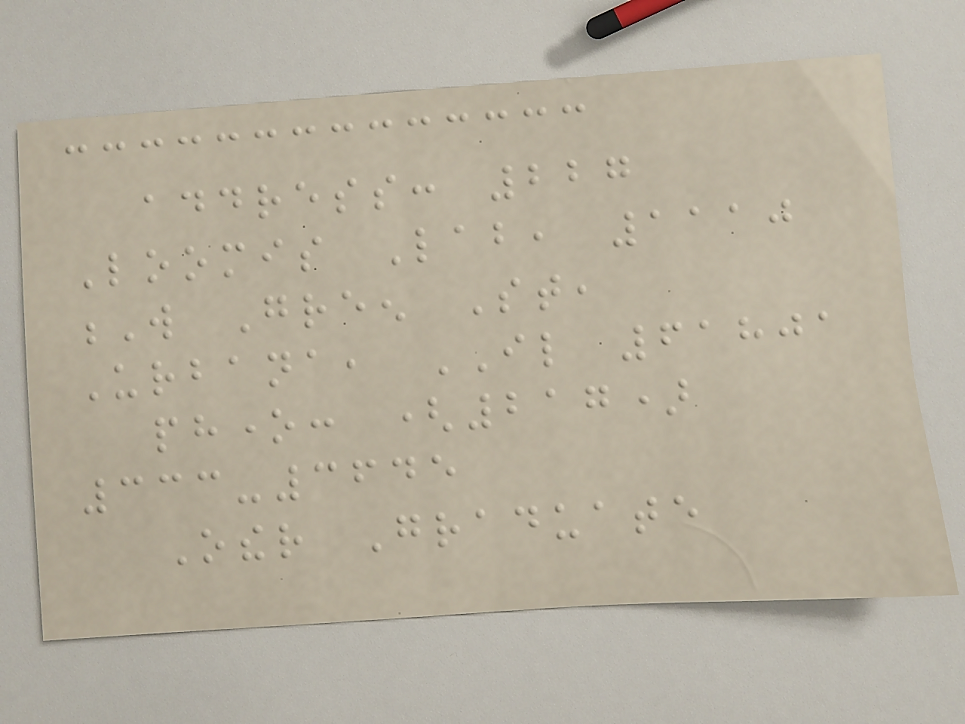address: 227
Loomis Lab, 1110
W Green St,
Urbana, IL 61801
phone: (217)
333-3645
Other Graduate
